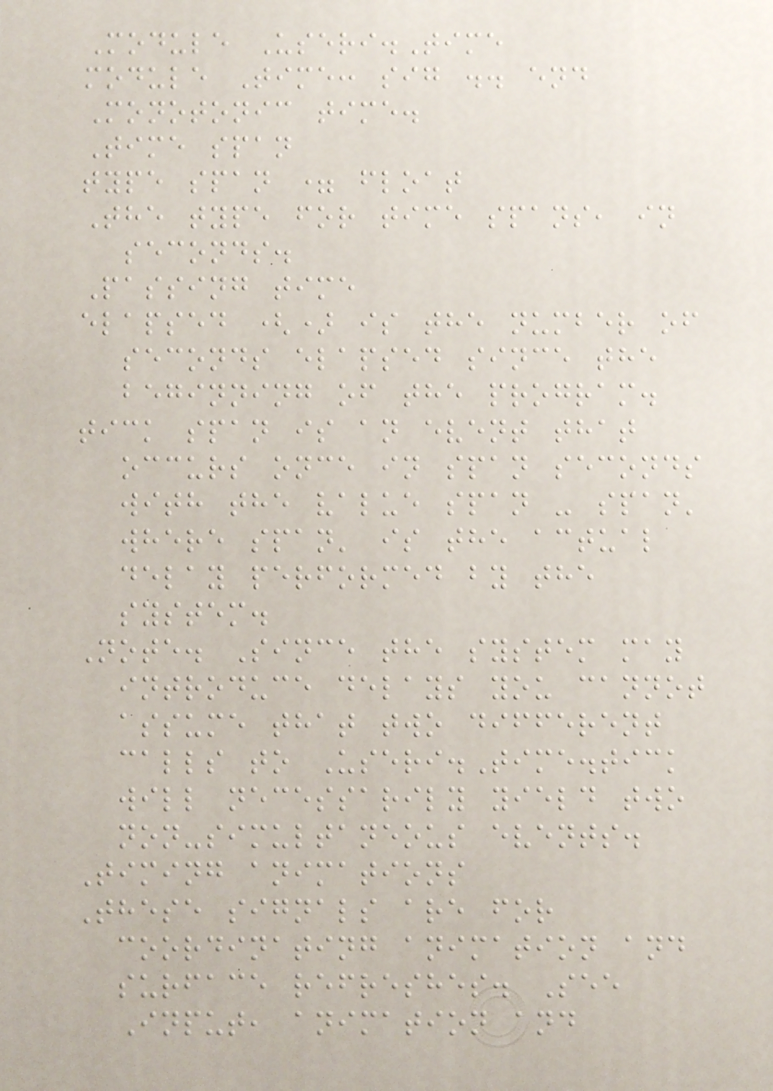Module Useri.Time
module Time: sig .. end
Monotonic time.
Time span
type span = float
The type for time spans, in
seconds.
Passing time
elapsed () is the number of
seconds elapsed since the
beginning of the program.
tick span is an event that
occurs once in span seconds
with the value span - span'
where span' is the actual
delay performed by the
system.
Note. Since the system may
introduce delays you cannot
assume that two different
calls to Useri.Time.tick
will necessarily yield two
non-simultaneous events.
Timing animations
These signals are for
coordinating animation and
surface refreshes. See
Input, animation and
